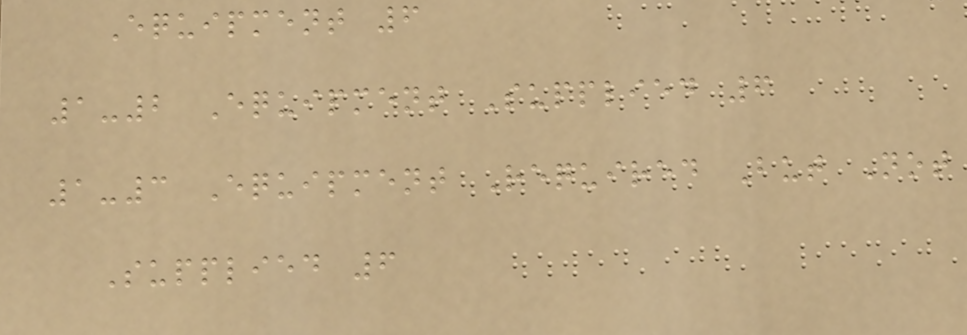Equipment 6
1-2 Equipment Supplied 6
1-3 Equipment Required But Not
Supplied 6
